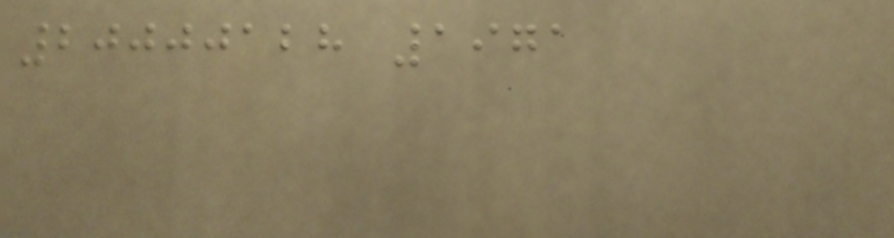20000128 1971
